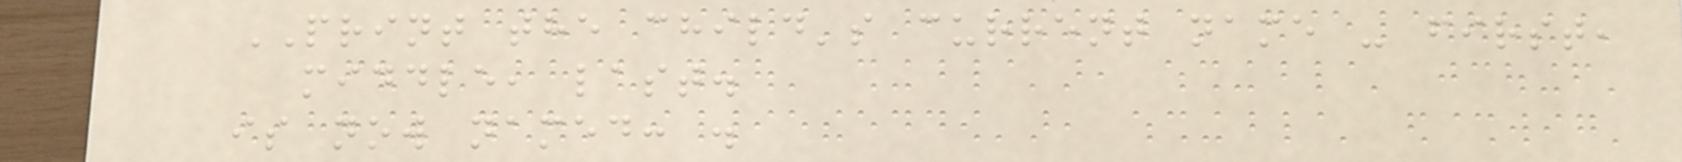PRINT the child's current name - first,
middle, last.
is now named: .
